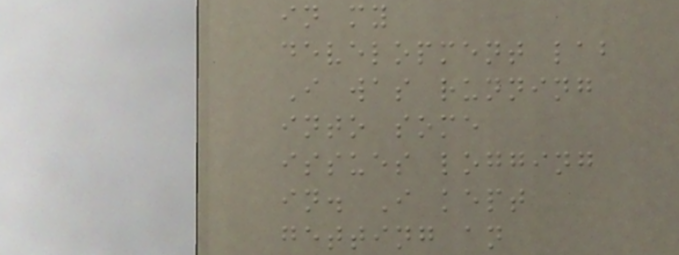in my
development lab
I was running
into some
issues logging
in. I kept
getting an
